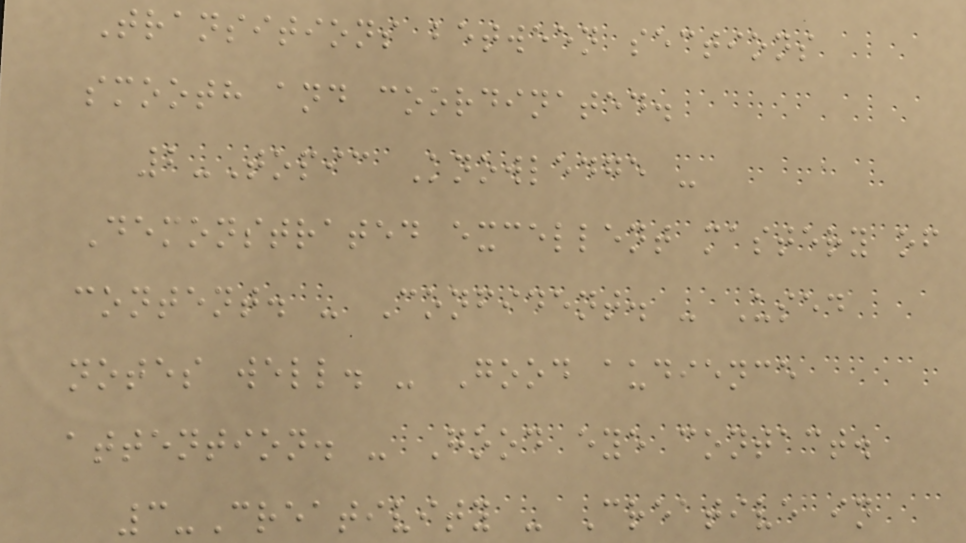Transitions between sections
smooth and coordinated.
2-Topic Knowledge -
Demonstrated excellent mastery of
content. - Confident. - Used
notes well. - Good audience
attention. - Good eye contact.
3-Creativity - Creative in
